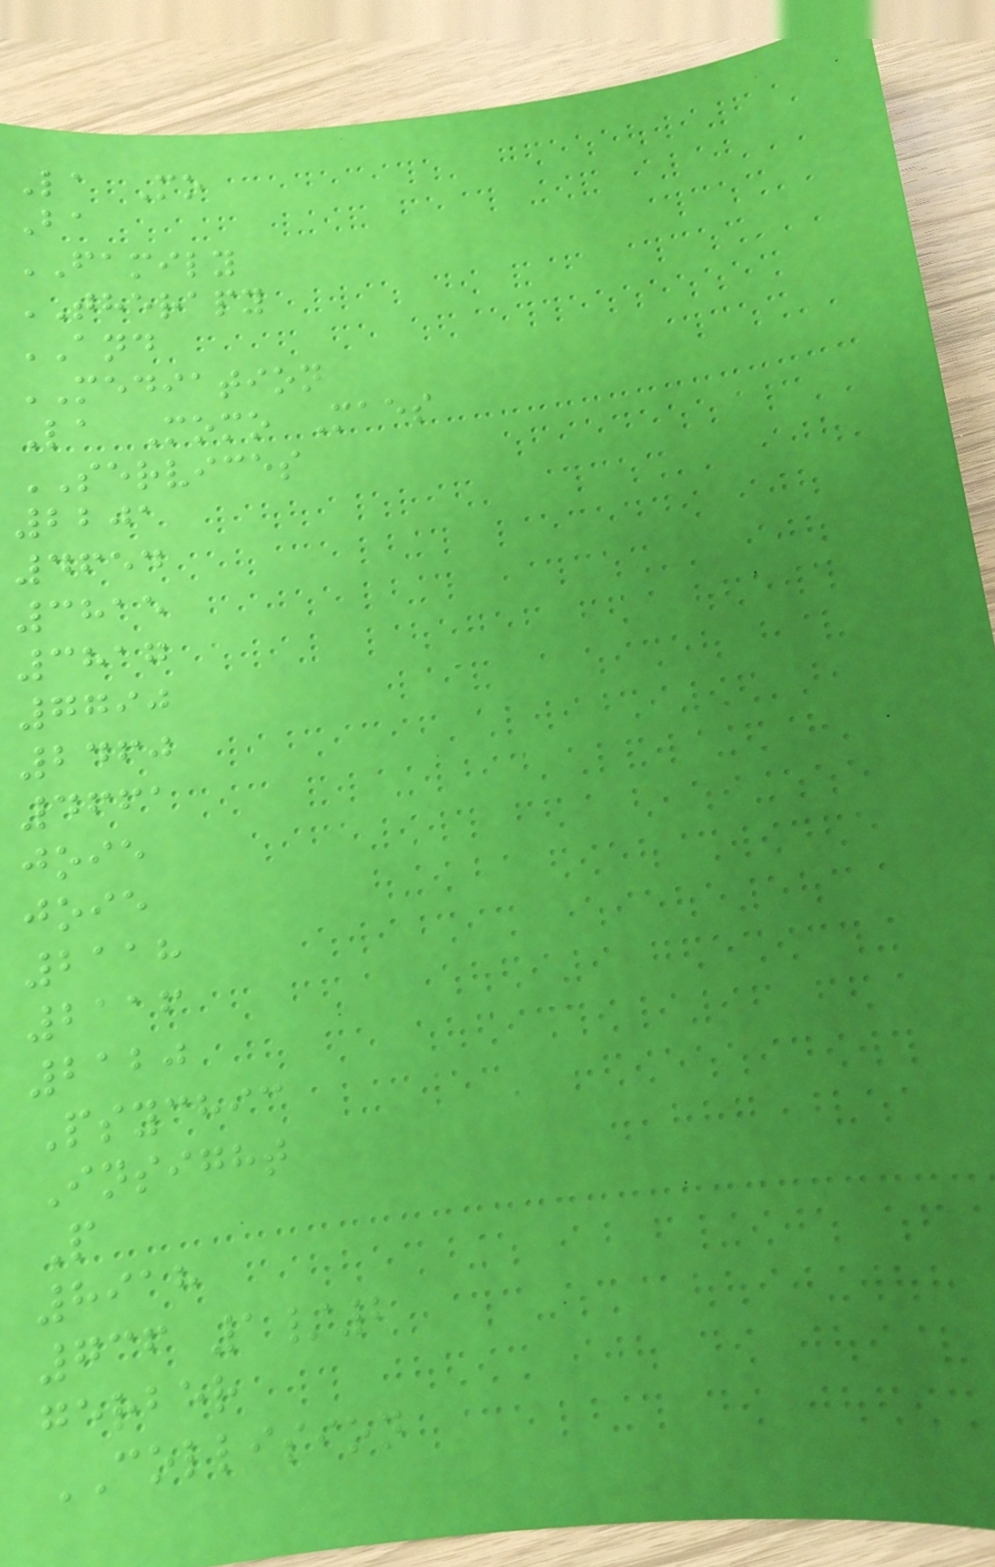La Mo
Ba
FAMILY
THERAPY
AND
MEDIATION
La Momo Maes
SERVICES
2201
4654
3815
3817
7790
2460
4661
joie
joie
2118
2116
2120
Psychic
Insight
P
8918
736 1/2
gerber
COLLISION
